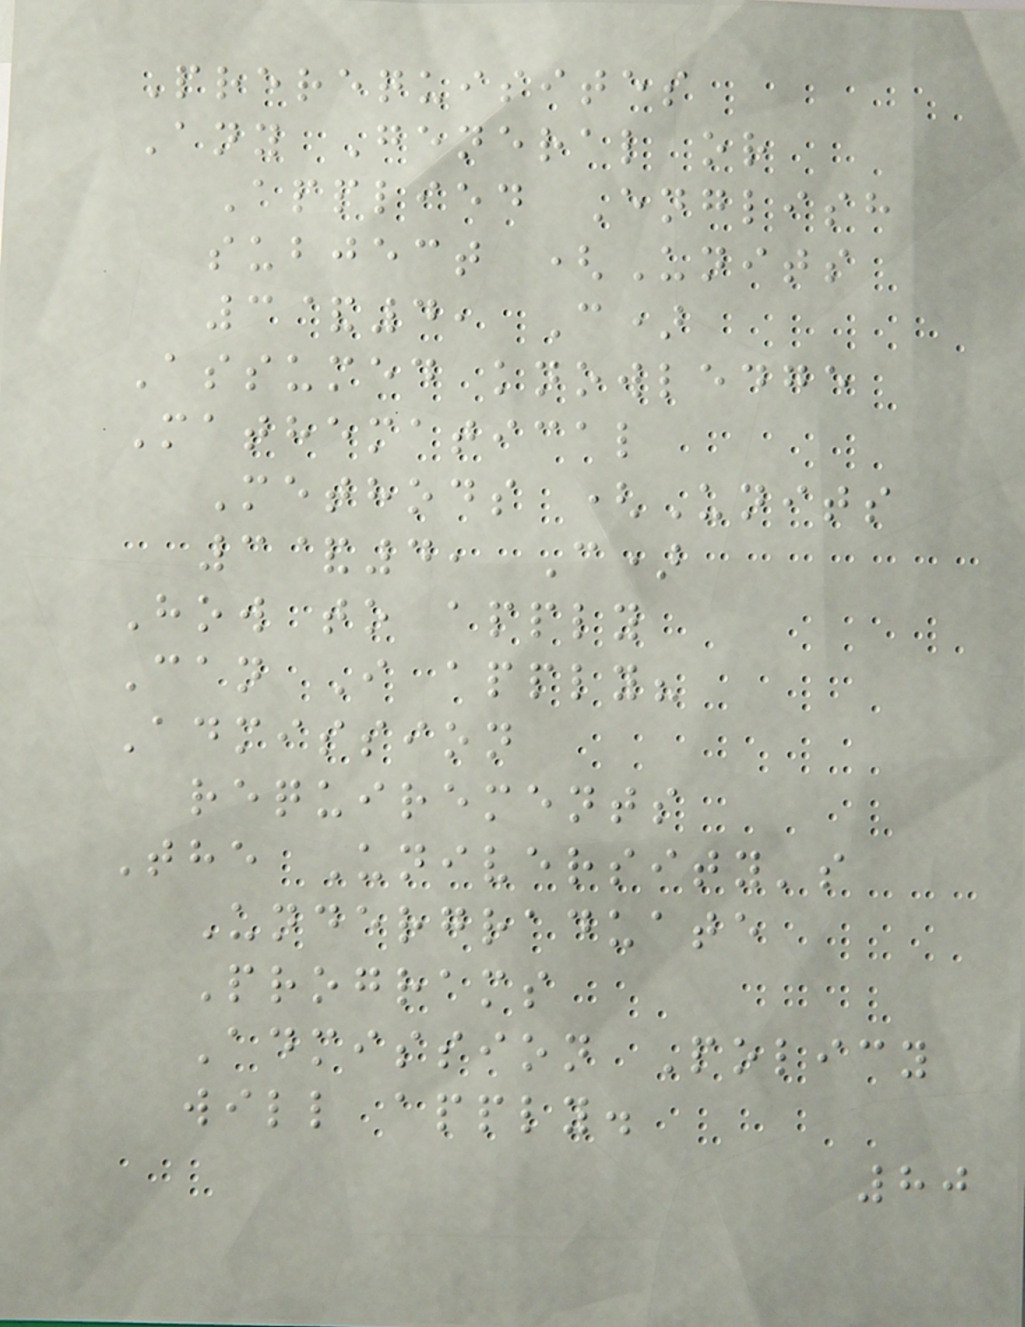Prerequisites
Any General or
Applied English
subject (Units
3&4, C)
Assumed knowledge
Mathematical
Methods (Units
3&4, C)
How to apply
Can I apply?
Admission
requirements
The University's
Undergraduate
Programs
Admission Policy
will apply.
80
